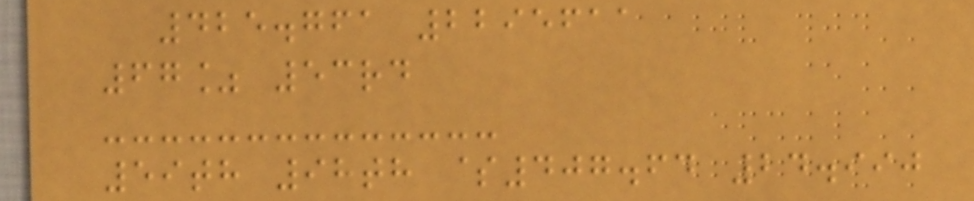425.761 2295611
67% 53rd
59th 98th $407.64 24.990
